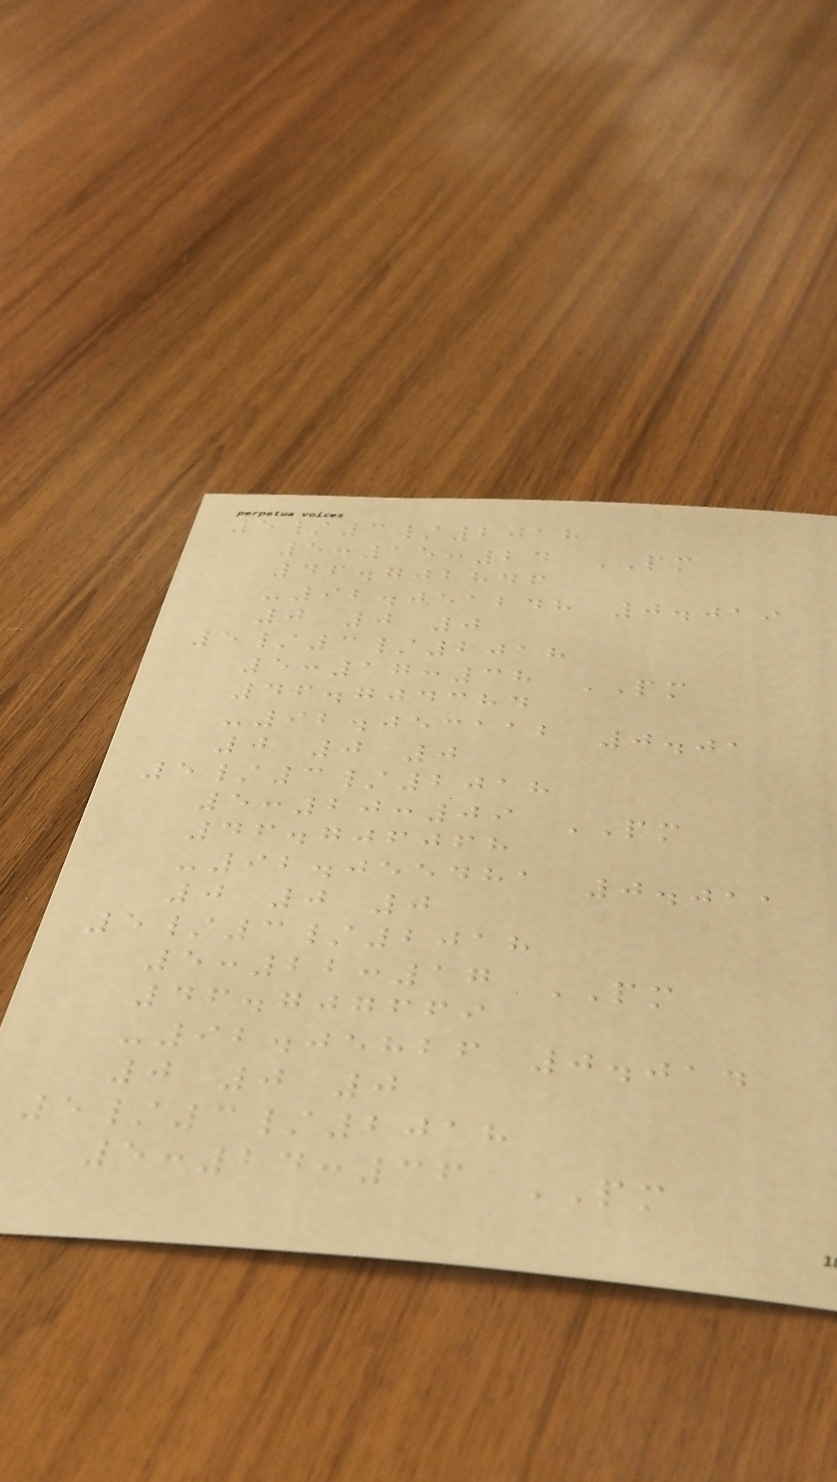5/3/2018
5:15:24 PM
46.702846
-92.051248 0.019
0 0 0
5/3/2018
5:17:38 PM
46.704384
-92.053112 0.01
0 0 0
5/3/2018
5:20:09 PM
46.706068
-92.055481 0.011
0 0 0
5/3/2018
5:22:17 PM
46.707669
-92.05826 0.014
0 0 0
5/3/2018
5:24:36 PM
